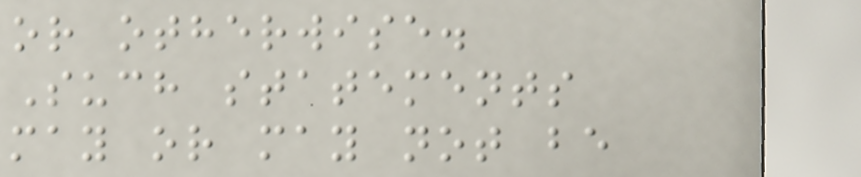or otherwise.
Such statements
may or may not be
